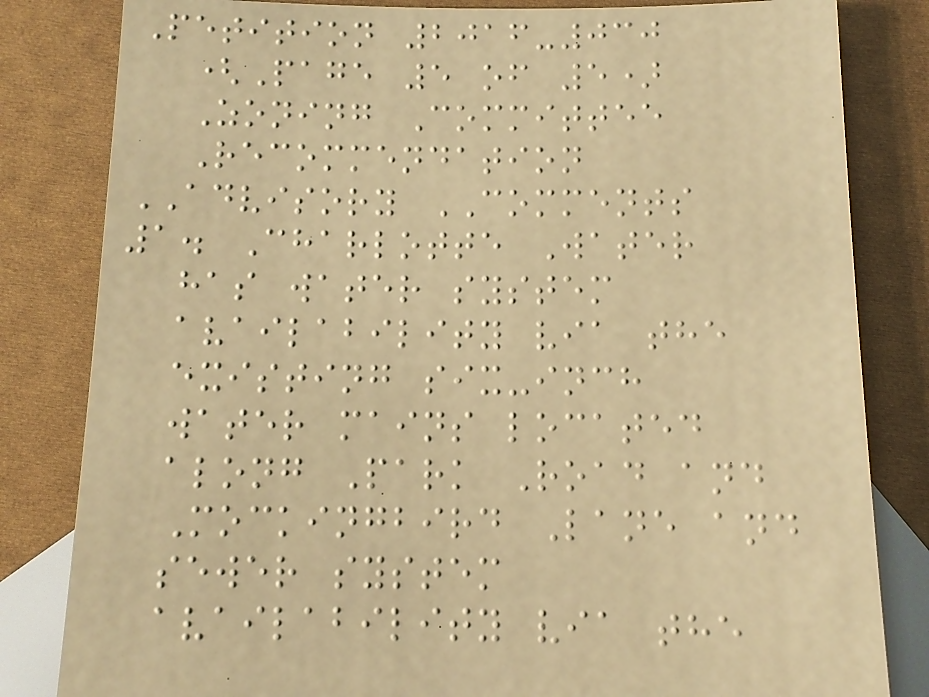Petition 2016-030
(Page 5 of 5)
Zoning Committee
Recommendation
ADVISORY COMMENTS
1. Charlotte Water
has water system
availability via the
existing six-inch
water mains located
along Park Road and
Mockingbird Lane and
sewer system
availability via the
